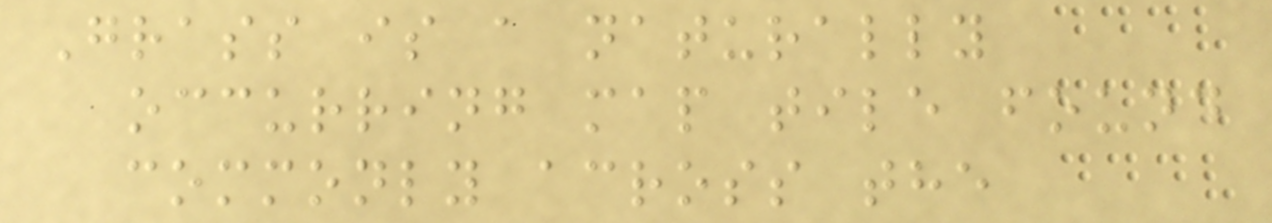Grass is a naturally
occurring map tile found
commonly across the
